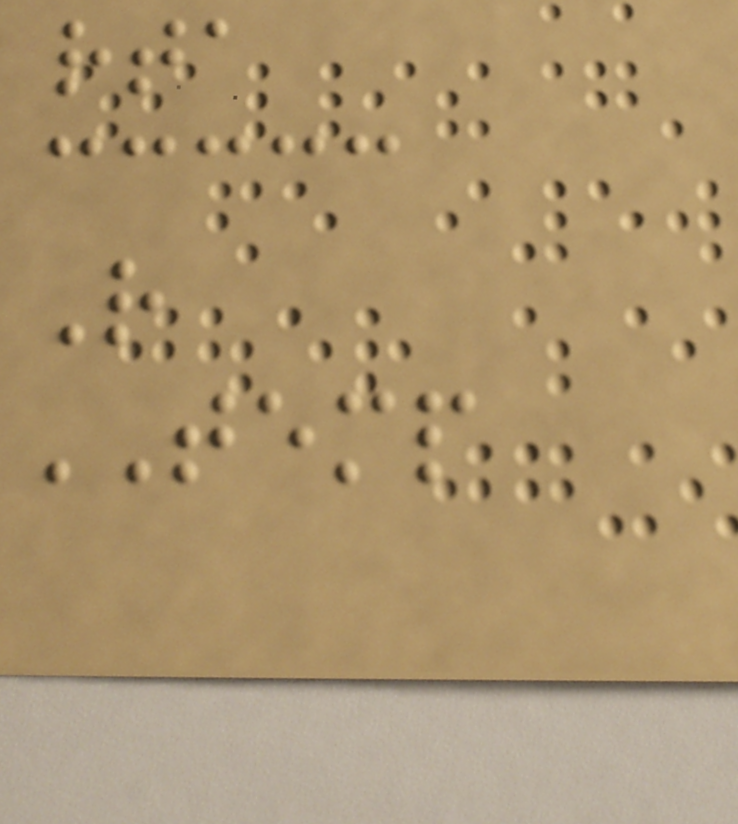rta
R
TEMP
